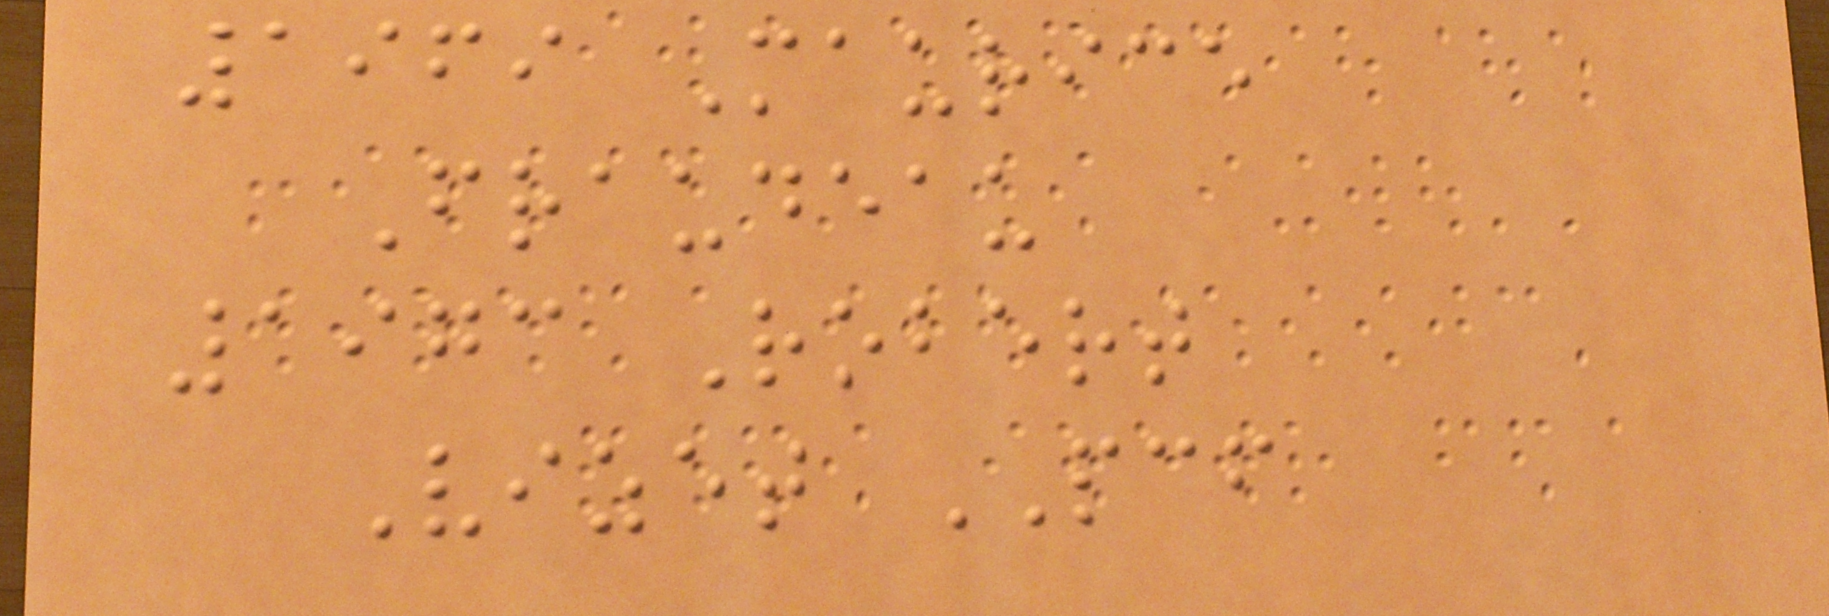1969 Maurice
Fraudeau
1973 Robert
Vizet PCF
